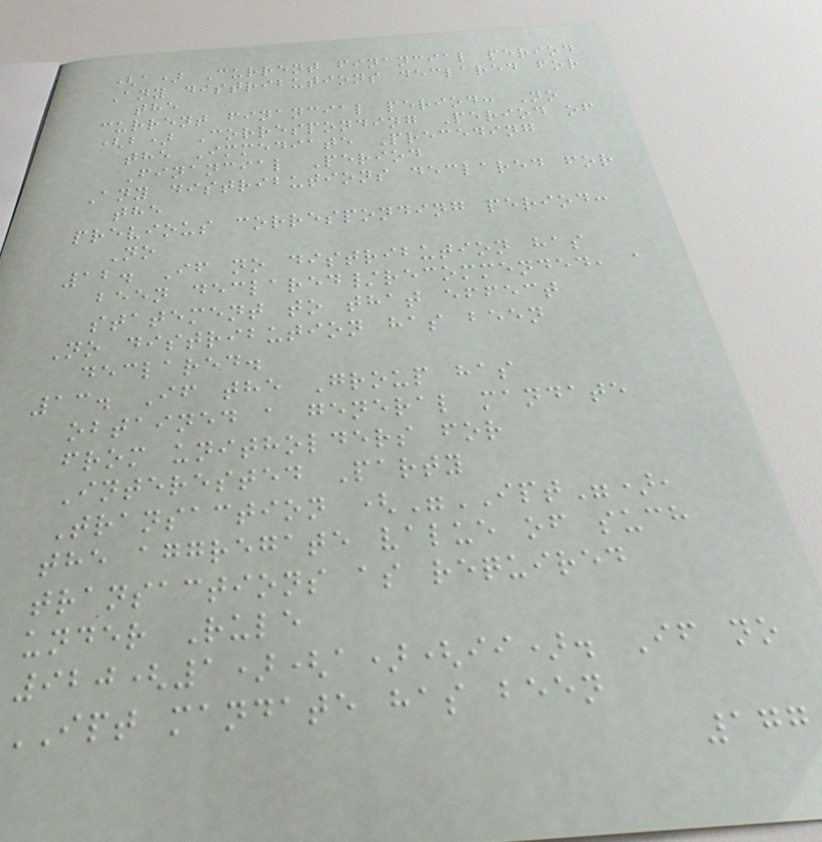(a) Current financial period
Any distributions declared for
the
current financial period: No
(b) Corresponding Period of
the Immediate Preceding
Financial Period
Any distributions declared for
the
previous corresponding period:
No
12. If no distribution has
been declared/recommended, a
statement to that effect
No distribution has been
declared.
13. If the Group has
obtained a general mandate
from unitholders for
Interested Party
Transaction ("IPT"),
the aggregate value of such
transactions as required
under Rule
920(1)(a)(ii). If no
IPT mandate has been
177
